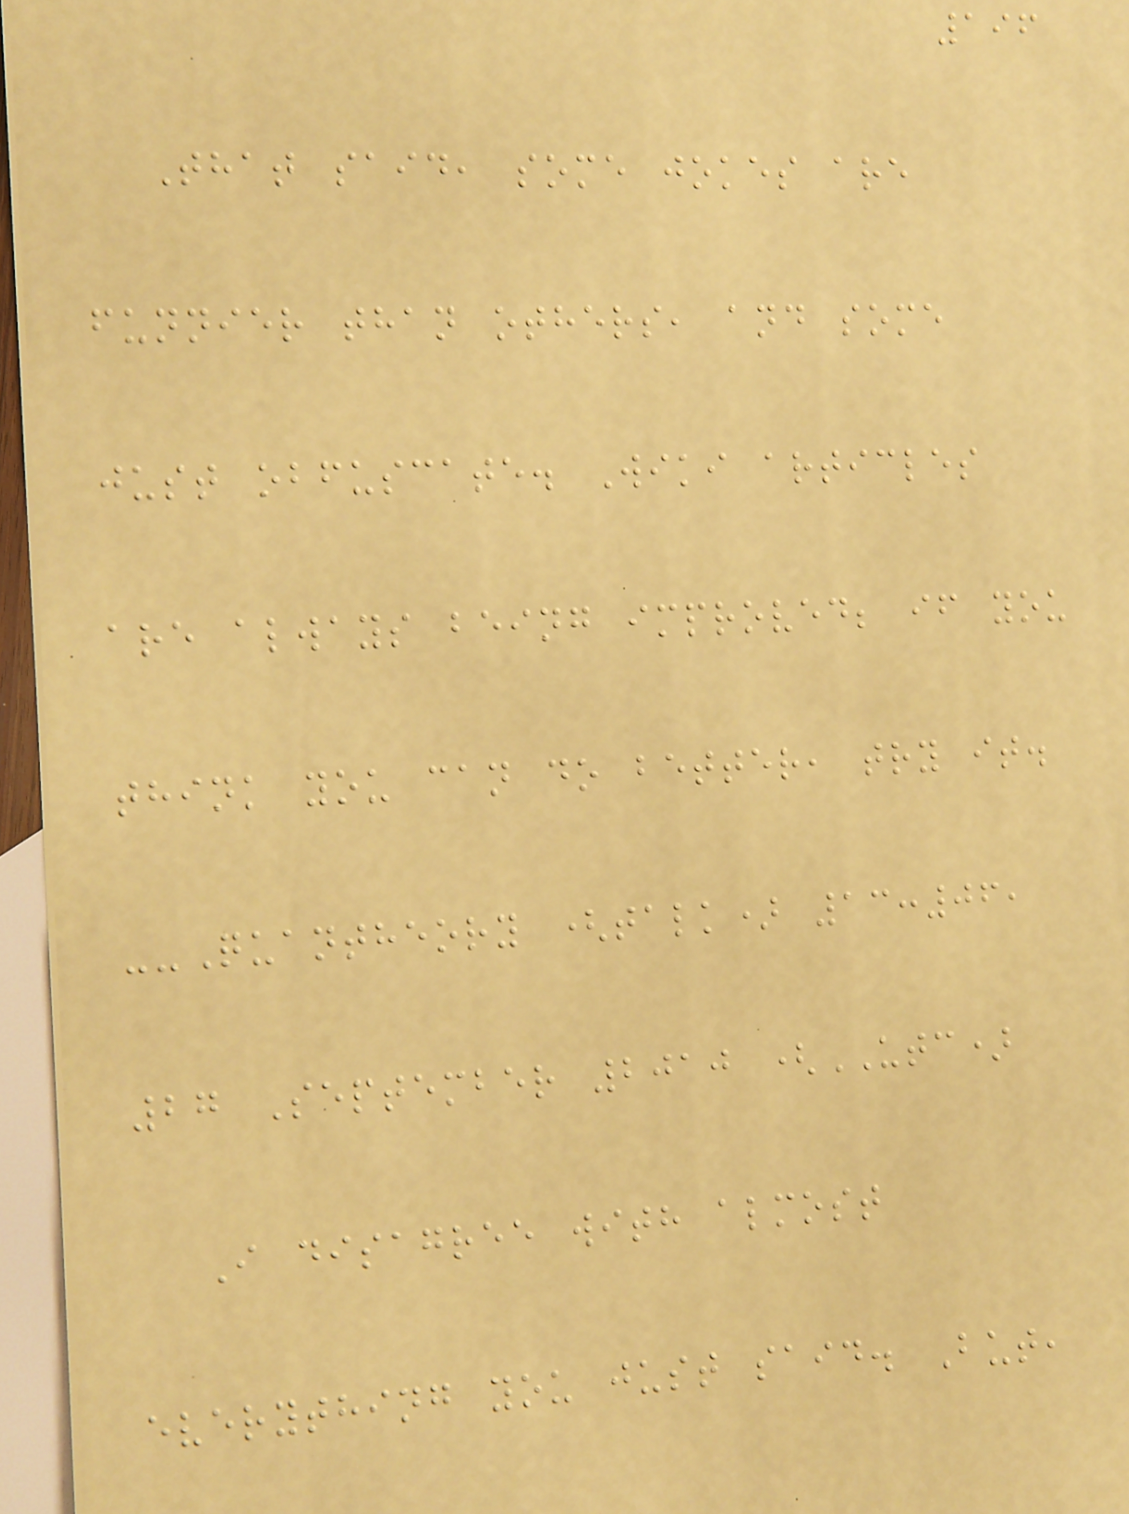196
That said, some jokes are
funnier than others, and some
just obfuscate. Wiki articles
are always being improved; if you
think you can do better, try it.
--Quantheory (talk) 13:06,
27 September 2010 (UTC)
I disagree with almost
everything you just said. But,
